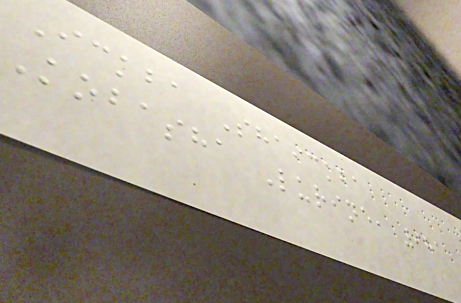Ickba Shaickba
Kobasha Lurine, 981
